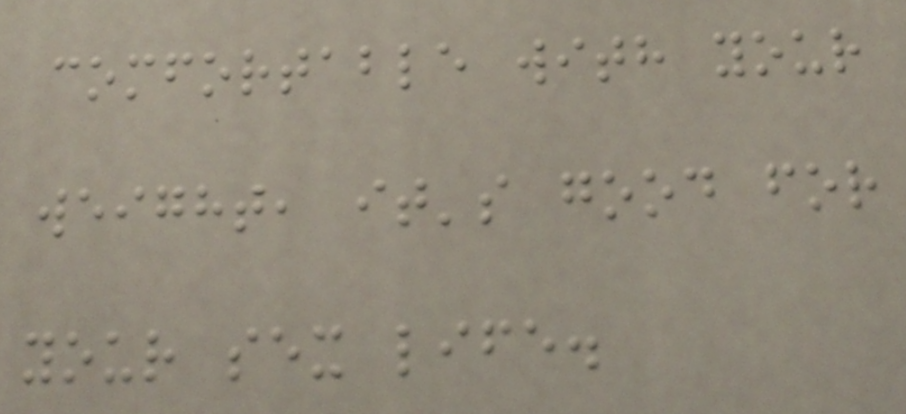comfortable with your
weight, it's good for
your sex life.
